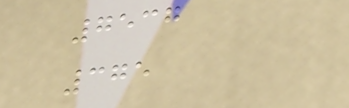7537
375
